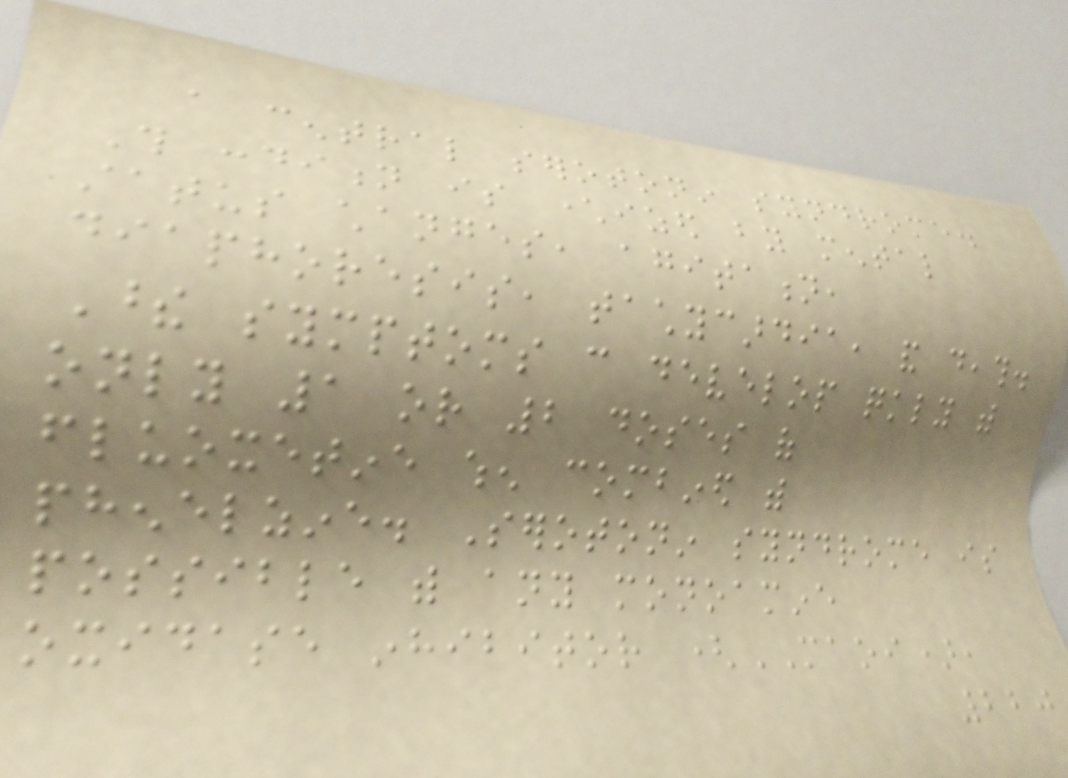a central serotonin syndrome.
This condition is characterized by mental
status changes, agitation,
diaphoresis, tachycardia, and death.
These symptoms can develop quickly with
only 1 or 2 doses of
fluoxetine when combined with
phenelzine. Serotonin syndrome is
possible with any monoamine
oxidase inhibitor (MAOI),
220
